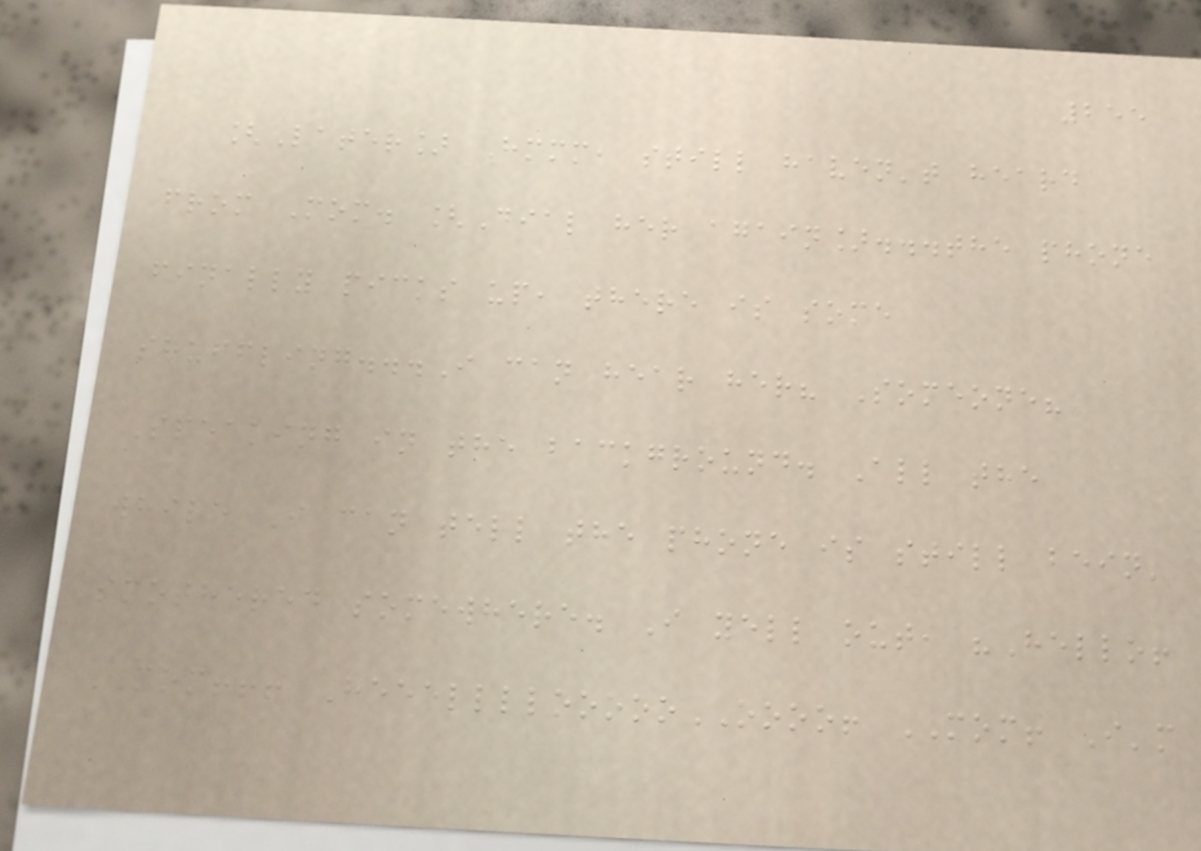255
[Later] Hmmm, still haven't heard
from Mom. [Dial her again]...the phone
finally picks up, there is some
shuffling...I can hear her? Someone?
Speaking in the background. All the
while I can tell the phone is still bein'
smothered somewhere. I yell out, "Hello!
MOM!!! HeeelllloooooOOOO! MOM! I'm
